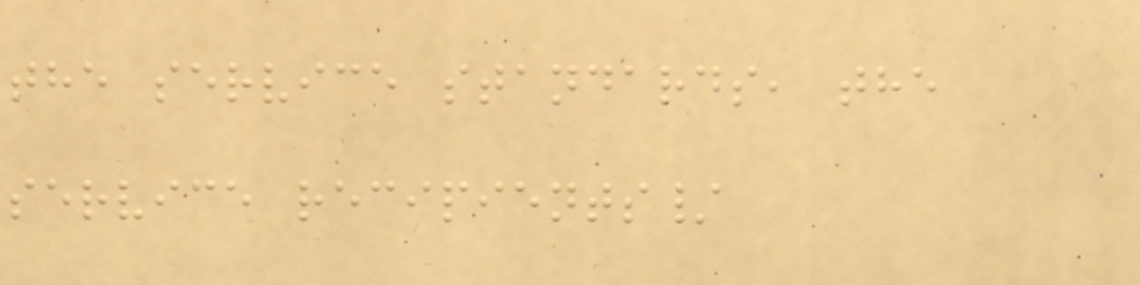the service standards, the
service recipients/
